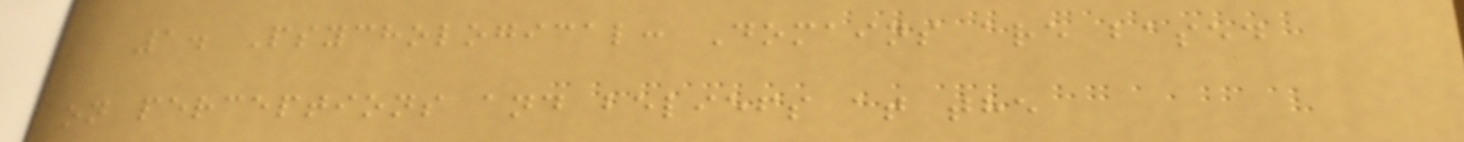1. Psychological: Domains are based
on perceptions and beliefs at the
